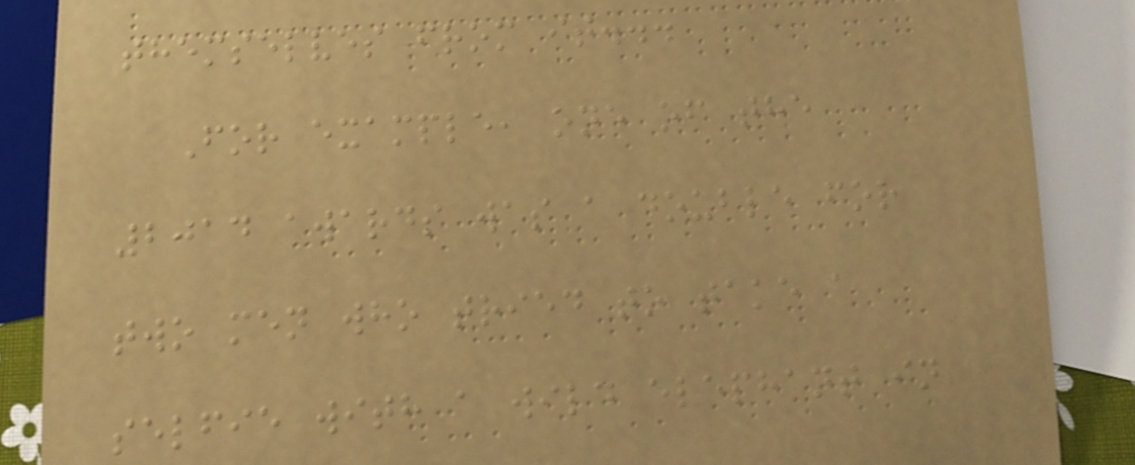themselves from it...
For example, one of the
2014 awards was a double for
two men who tried to take a
selfie with a wild elephant in
